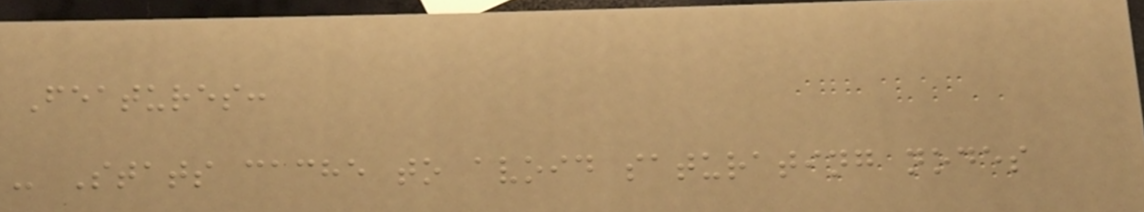Features:
- Stats cache to avoid saturating nodes
